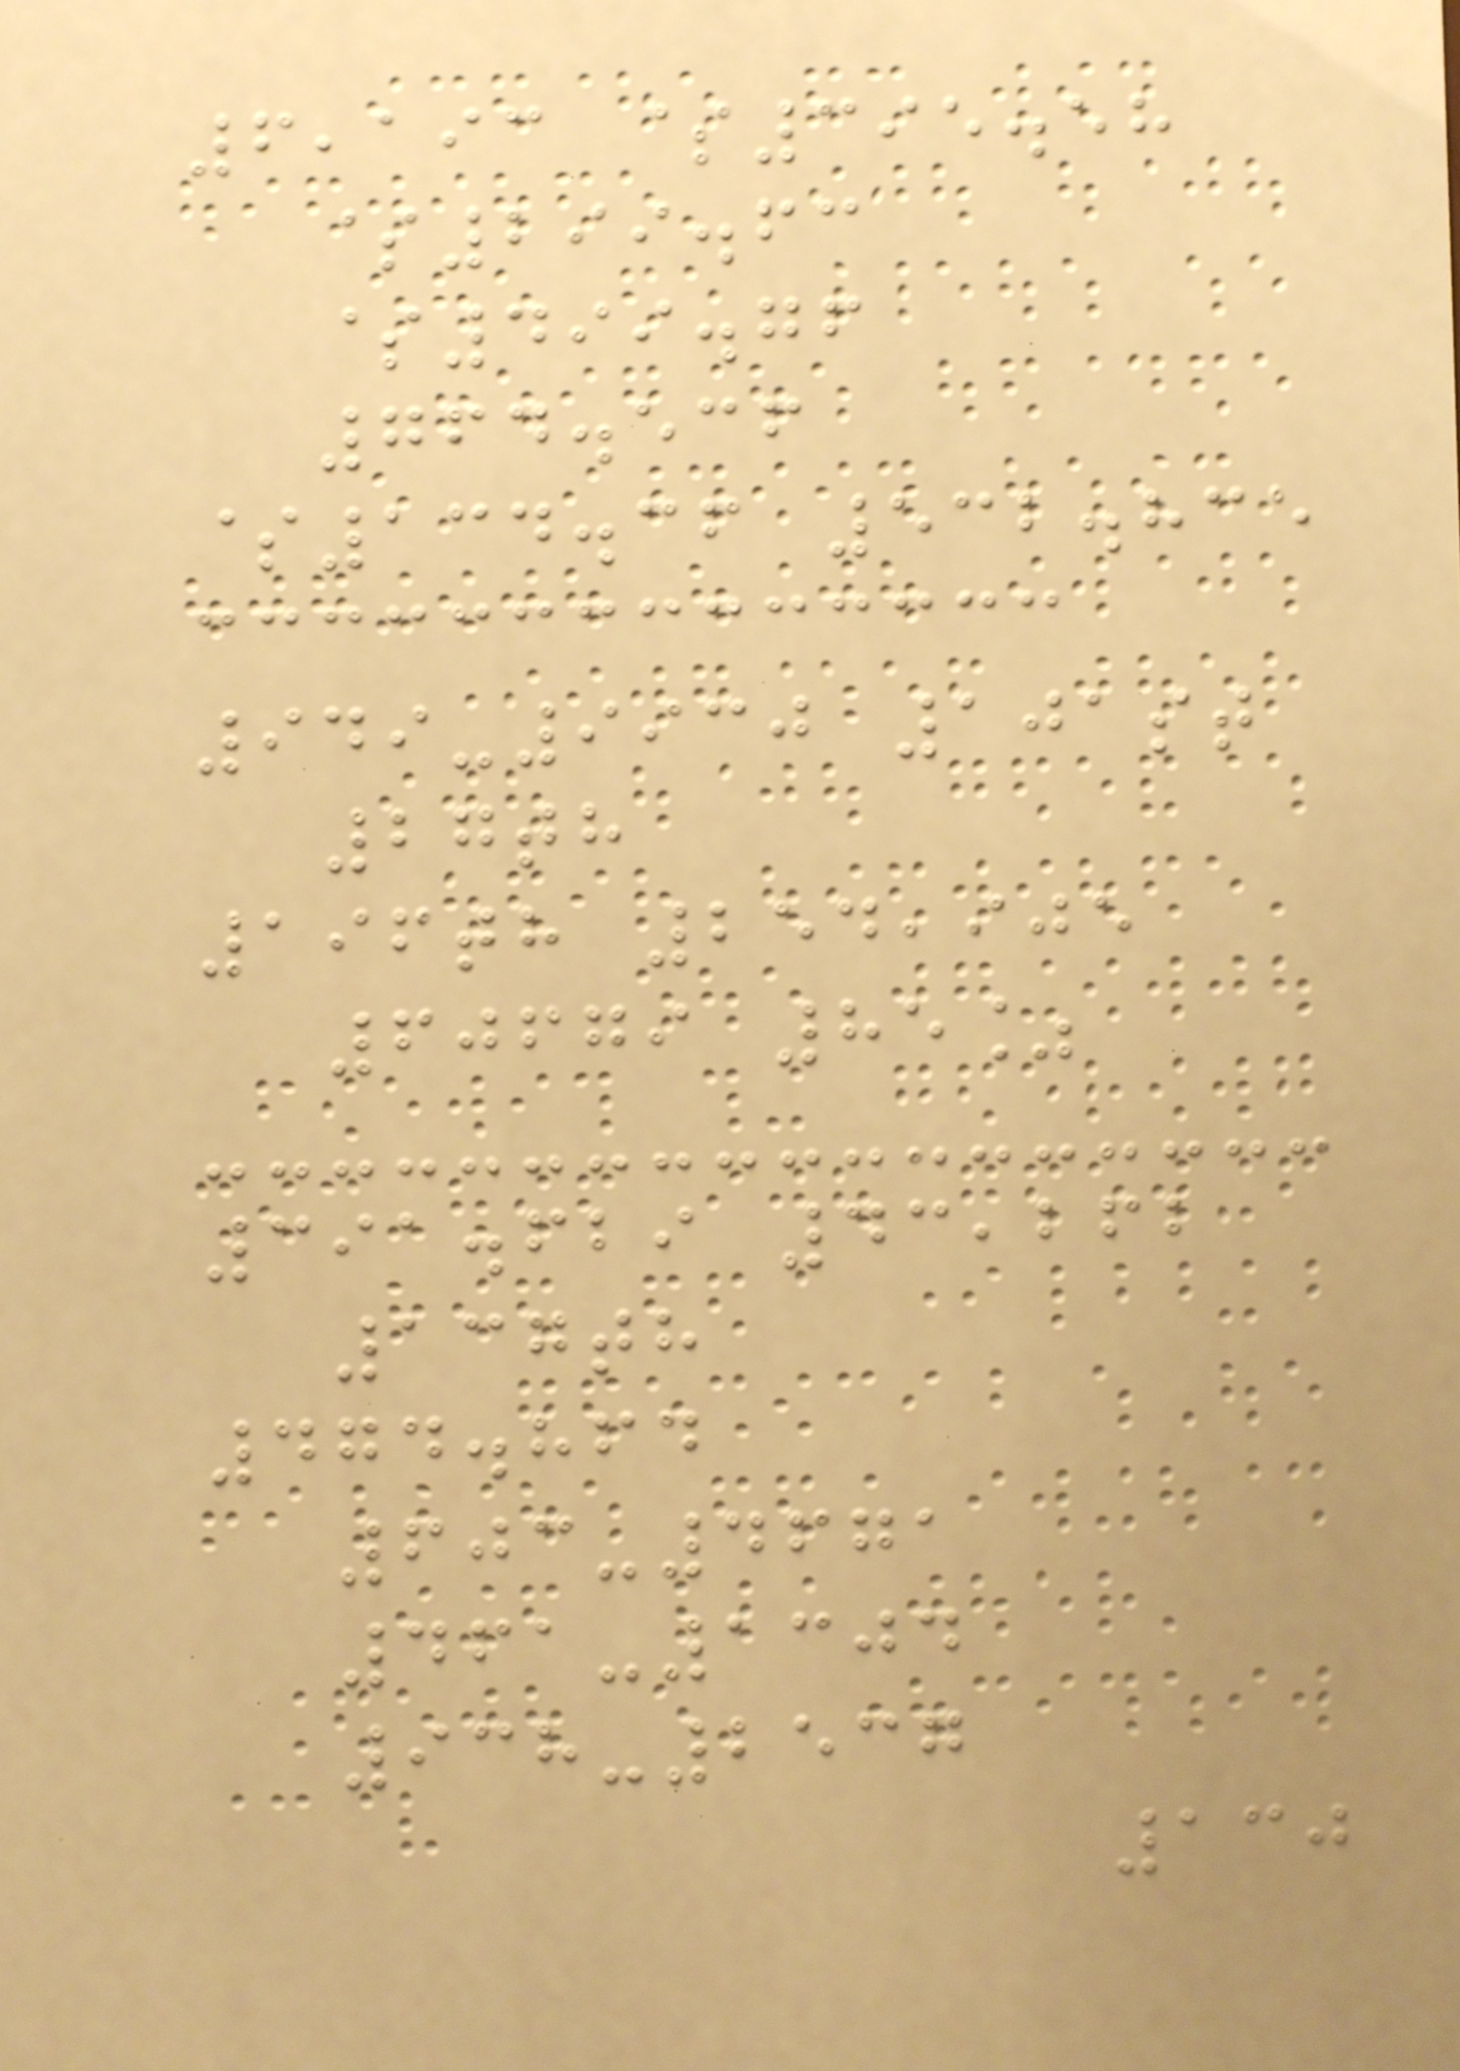6,193 $395.58
$299.63
$499.76
764.536
$134.36 532.835
949-9930 101st
27th
196th 254,905
60679 85%
391.629 43,262
137th
474.864
603-4671
461-1304
938-2537
130
